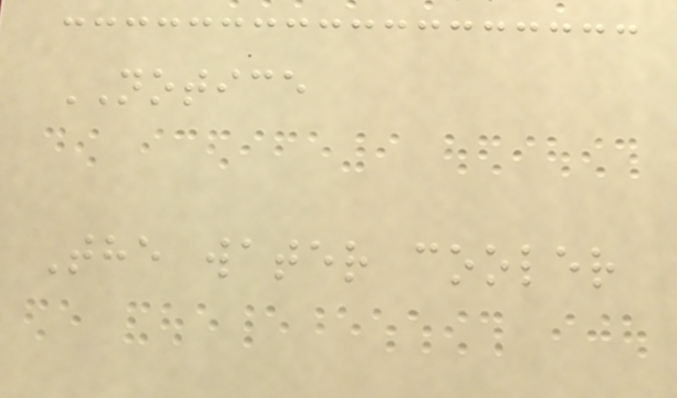NOTICE
The water cooler
